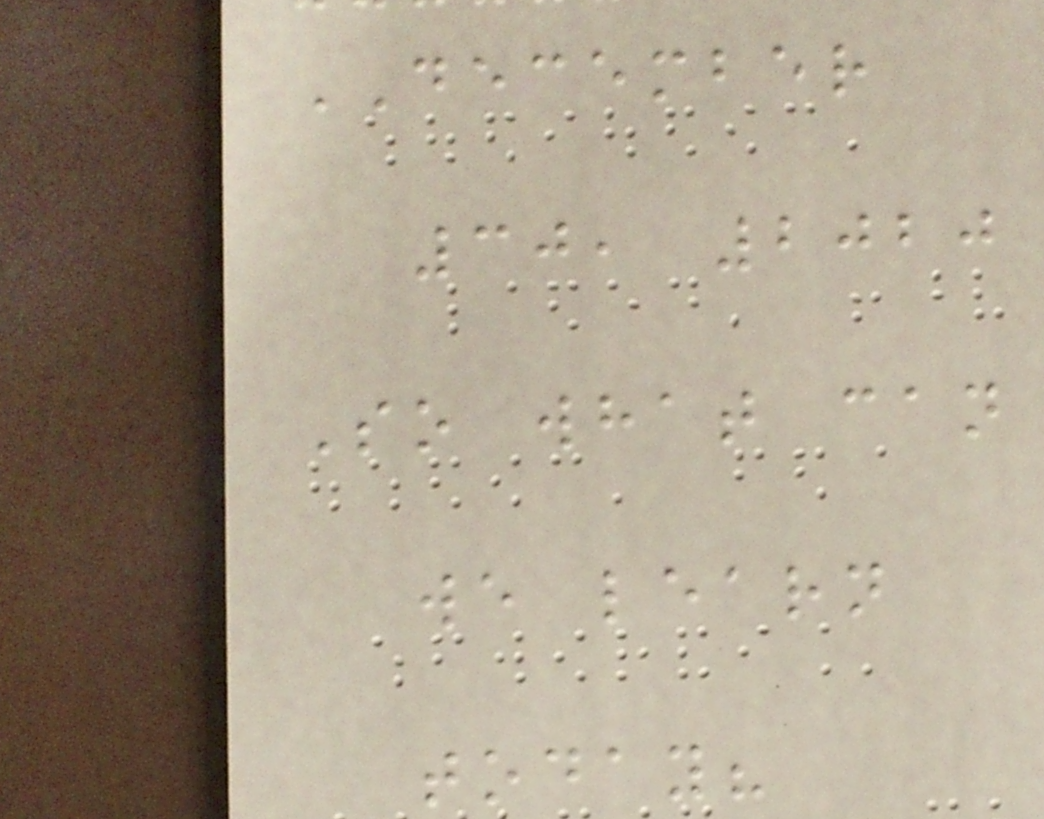DECEMBER
30, 2020
So what can
we learn
today?
